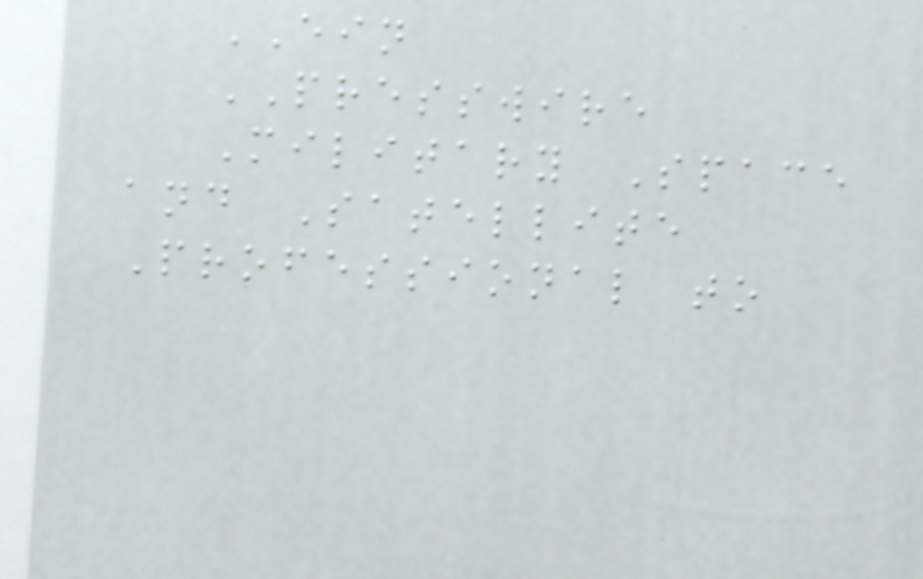EIN
PRESSWIRE
Military Space
and Satellite
Professional to
